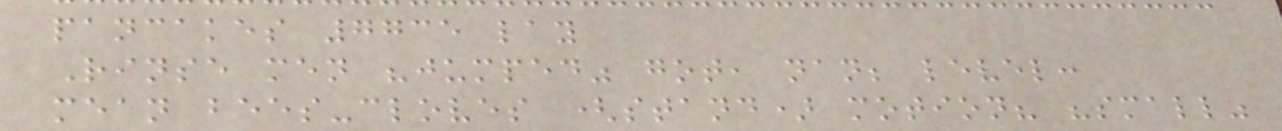pancakes 7735 lay
Rinse men "jumped" got, nan; level:
mean bees-cloves (stand) motion? "small"
